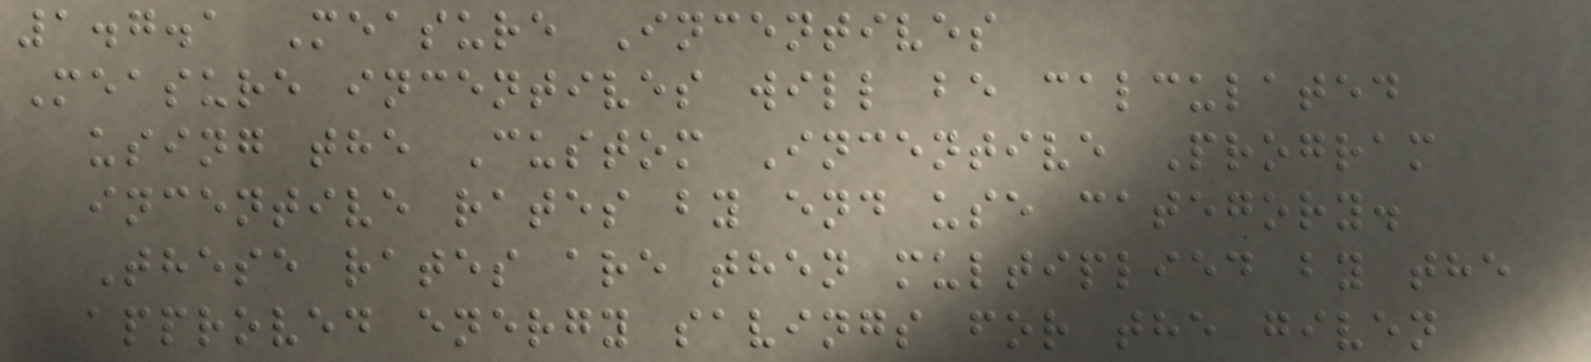1.7.1 Measure Incentives
Measure incentives will be calculated
using the Custom Incentive Program
incentive rates by end use category.
These rates are then multiplied by the
approved energy savings for the given
